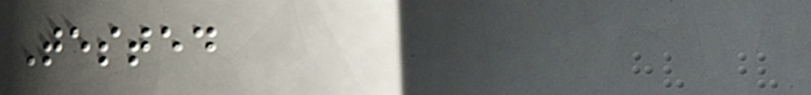Tested
